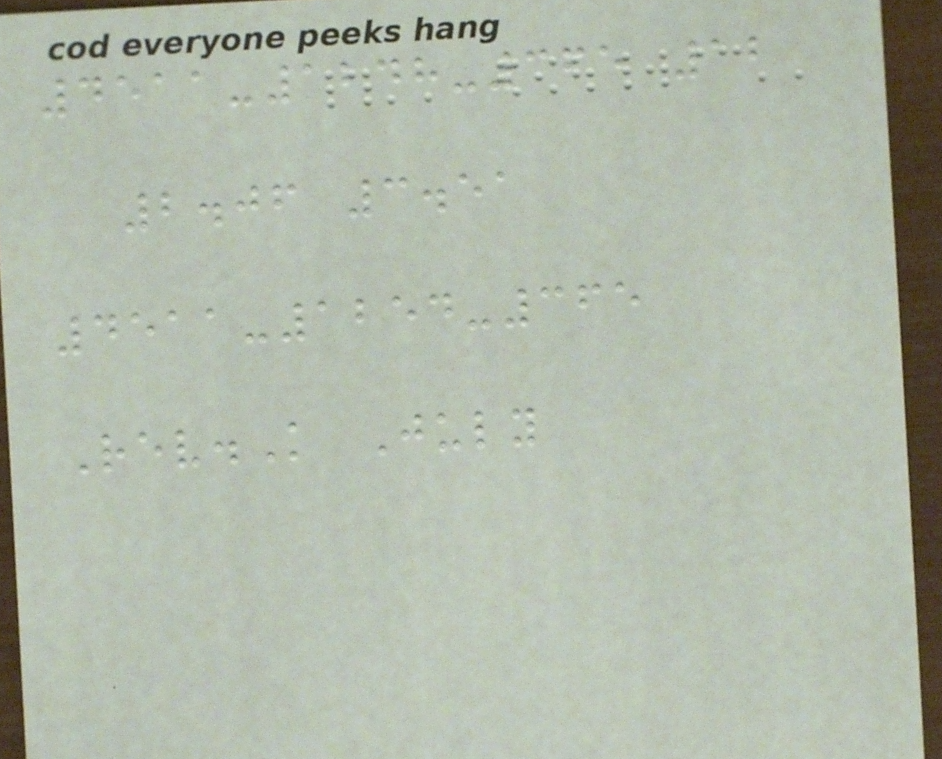4511-1248-365 12
2.06 3.51
4511-1254-365
Rev.K July
